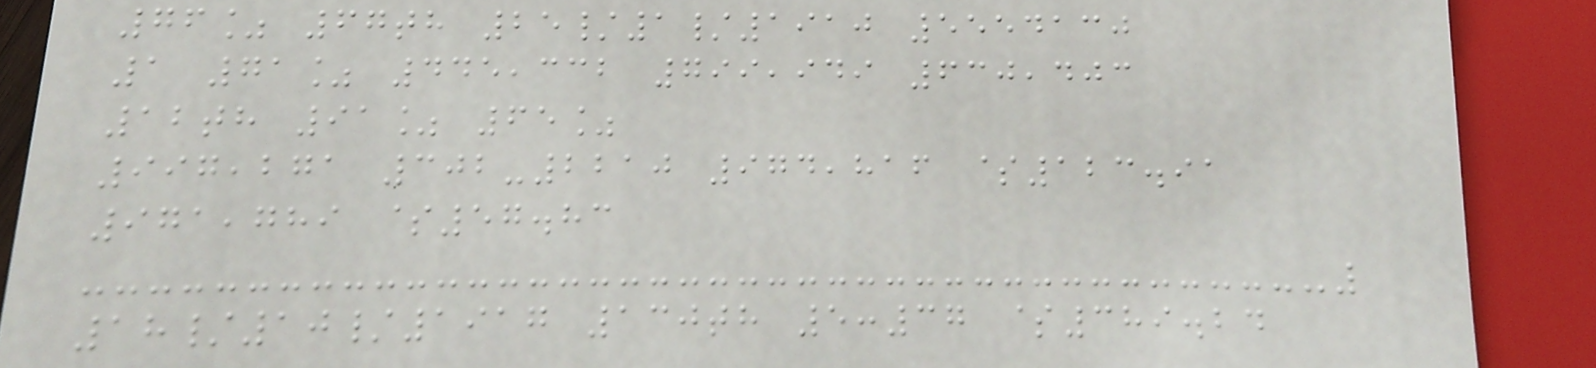76% 67th 25/1/1910 5554130
1 71% 445,332 799,949 630,403
12th 91% 65%
997,271 302-2210 974,816 $123.91
971,789 $57.83
18/10/1917 130th 5:37 $389.24
